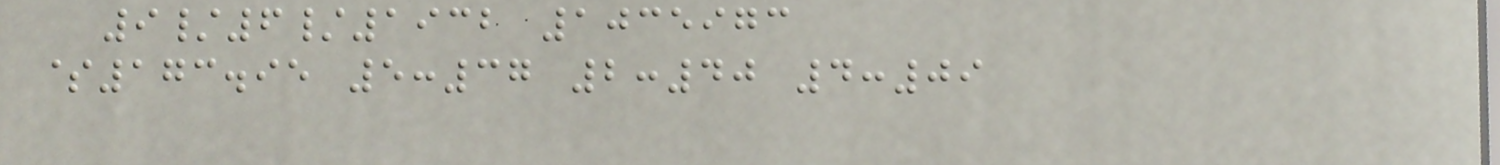9/6/1932 1035973
$173.95 5:37 2:40 4:09
